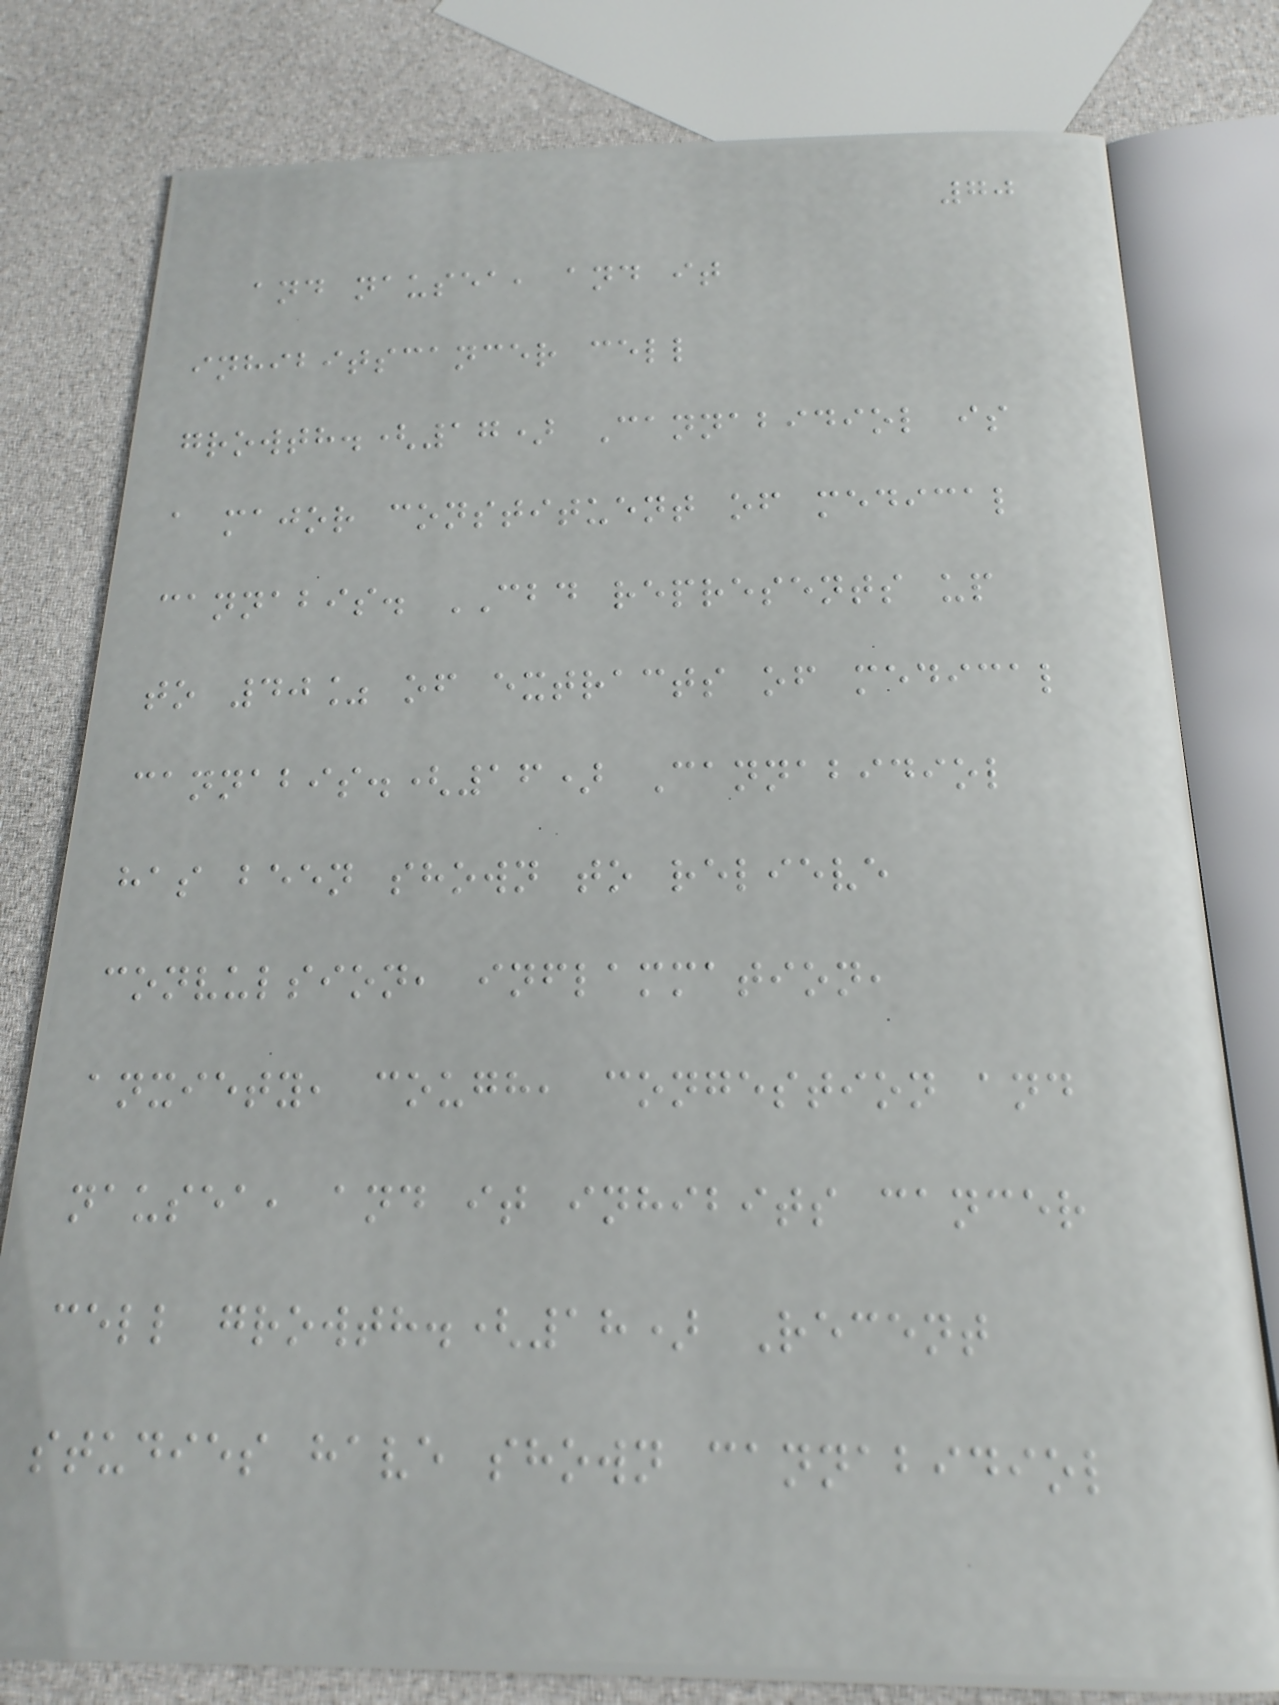70
and nausea, and it
inhibitscancer cell
growth.(17) Cannabidiol is
a major constituent of medical
cannabis. CBD represents up
to 40% of extracts of medical
cannabis.(16) Cannabidiol
has been shown to relieve
convulsion, inflammation,
anxiety, cough, congestion and
nausea, and it inhibits cancer
cell growth.(18) Recent
studies have shown cannabidiol
